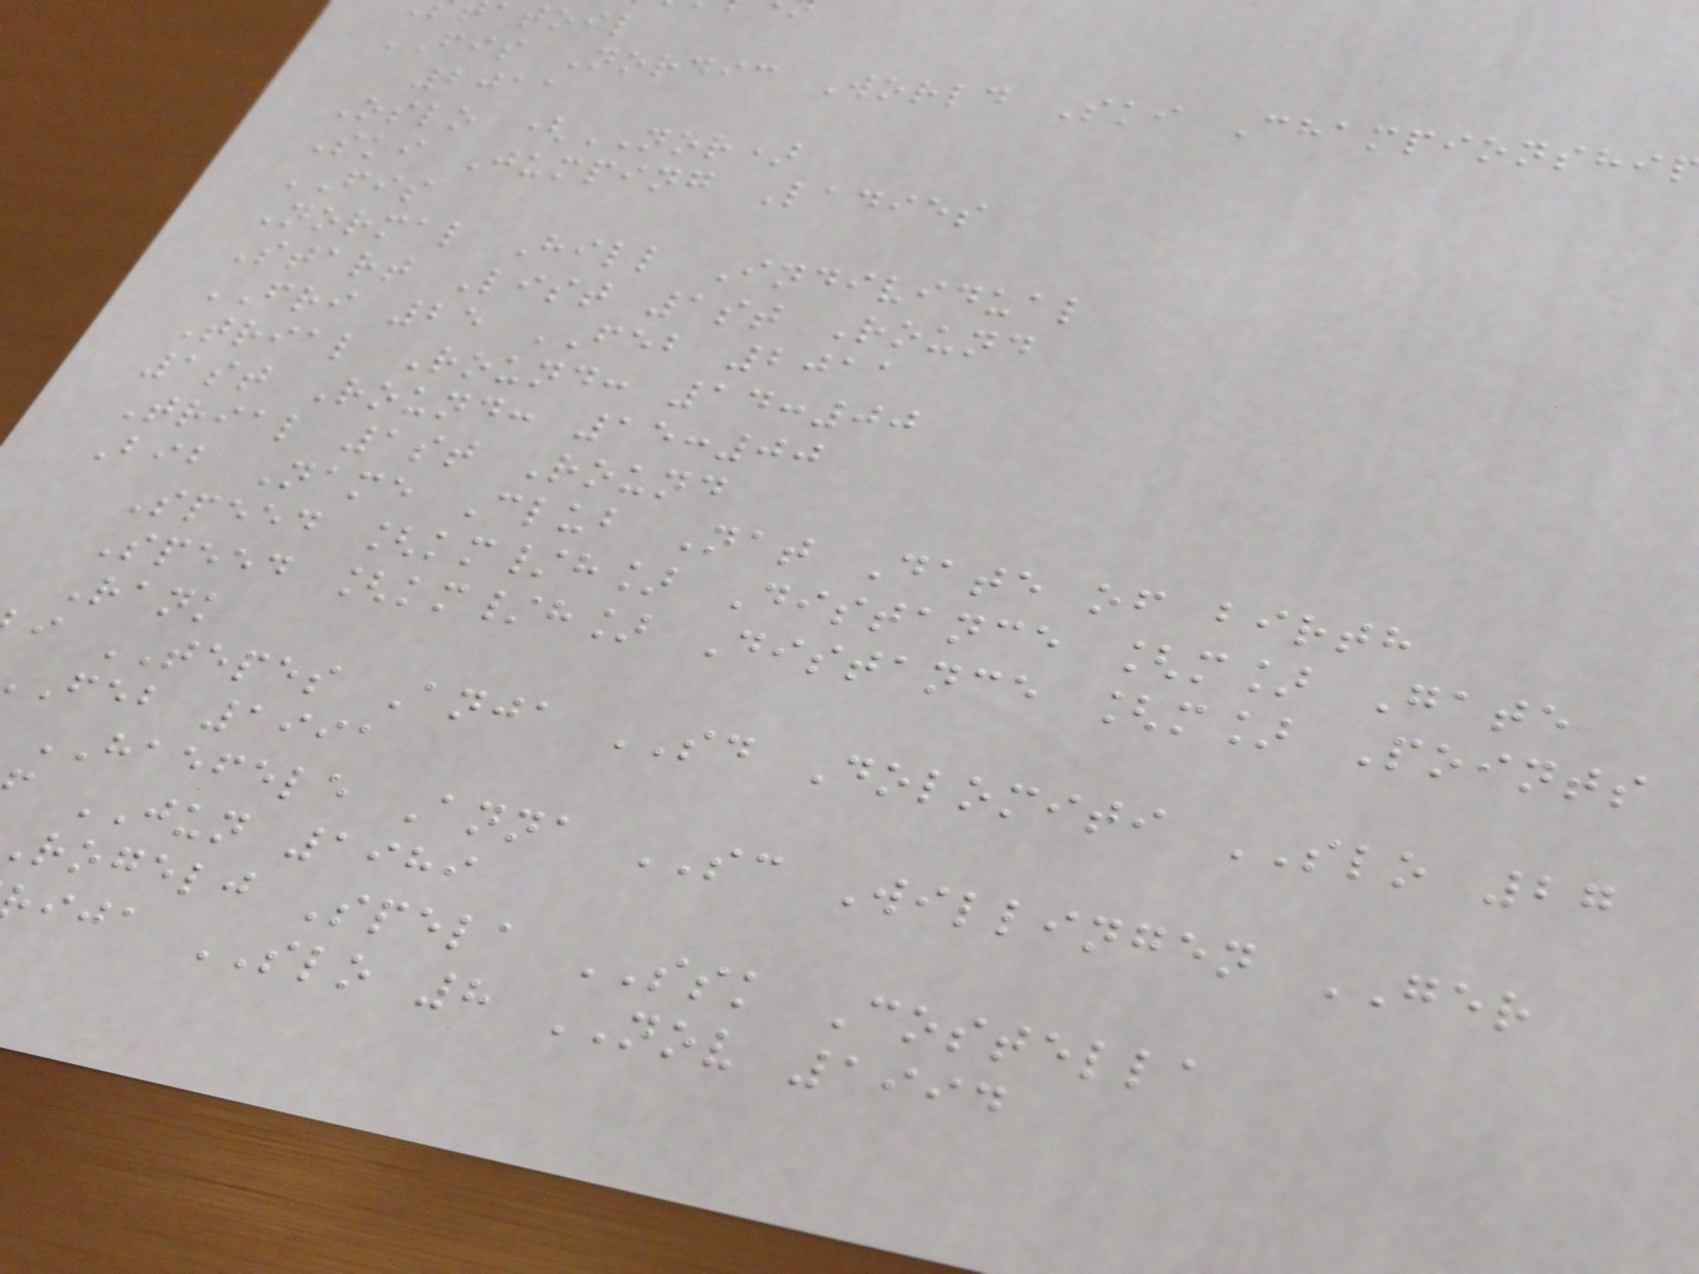atoil
FIS Nordic World Ski Championshi
2011
Oslo (NOR)
Ski Jumping Ladies
FIS
Normal Hill Individual
Start List 1st Round
FRI 25 FEB 2011
Trial Round: 14:00
1st Round: 15:00
Trial 1st Round
Bib Name Club Nat Date of birth
Speed [km/h] Distance [m] Gate
Speed [km/h] Distance [m] Points
Rank
i TEPES Anja SD Dolomiti SLO 27
feb 1991
HAEFELE Anna SC Willingen GER
JUN 1989
rogelj Spela SSK Costella
ija SLO 8 NOV 1994
